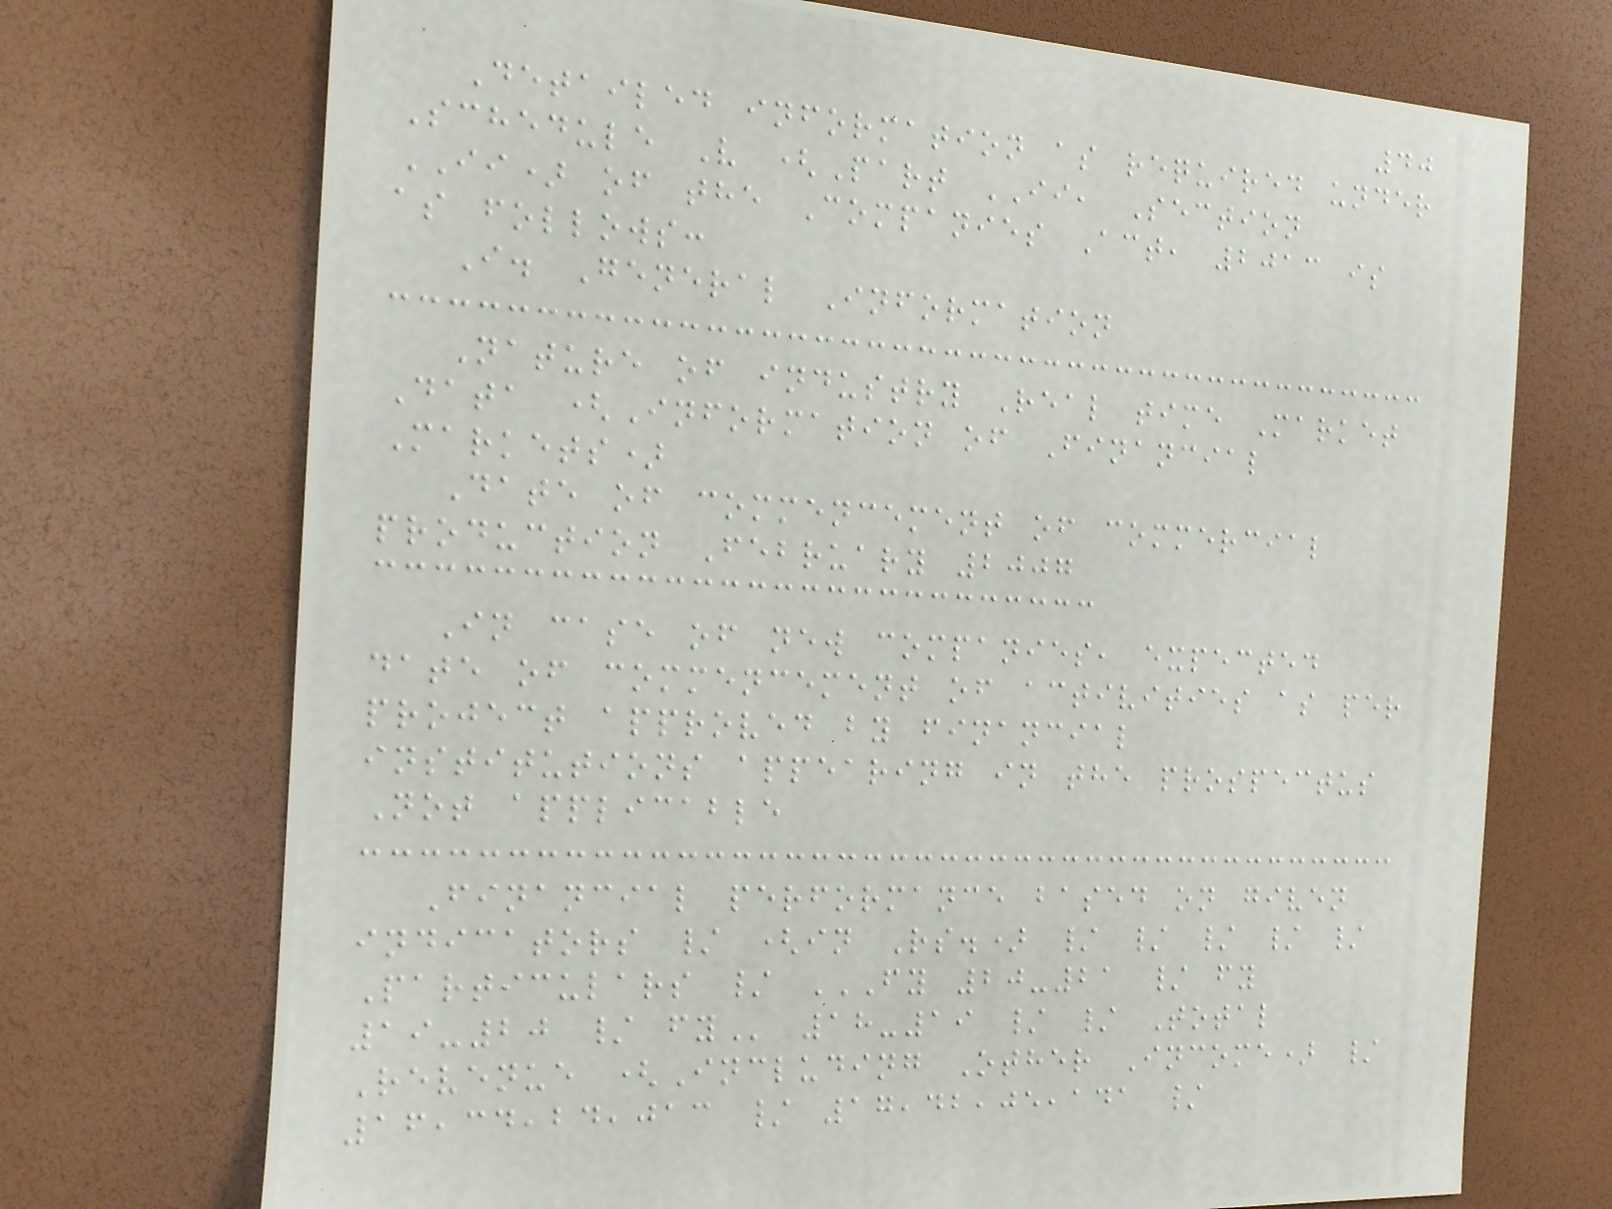40
Detailed information as required under
Schedule V (Part II, Section
II) of the Companies Act, 2013 is
as follows:
I. General Information
Nature of industry Real time Market
Data (Information of Financial
Markets)
Date of commencement of commercial
production February 2007
In case of new companies, expected
date of commencement of activities as per
project approved by financial
institutions appearing in the prospectus
Not applicable
Financial performance based on given
indicators / (in Rs.) / / / / /
Particulars / FY 20-21 / FY
19-20 / FY 18-19 / / Total
Revenue (Including Other Income) /
16,34,24,013 / 17,42,05,141 /
